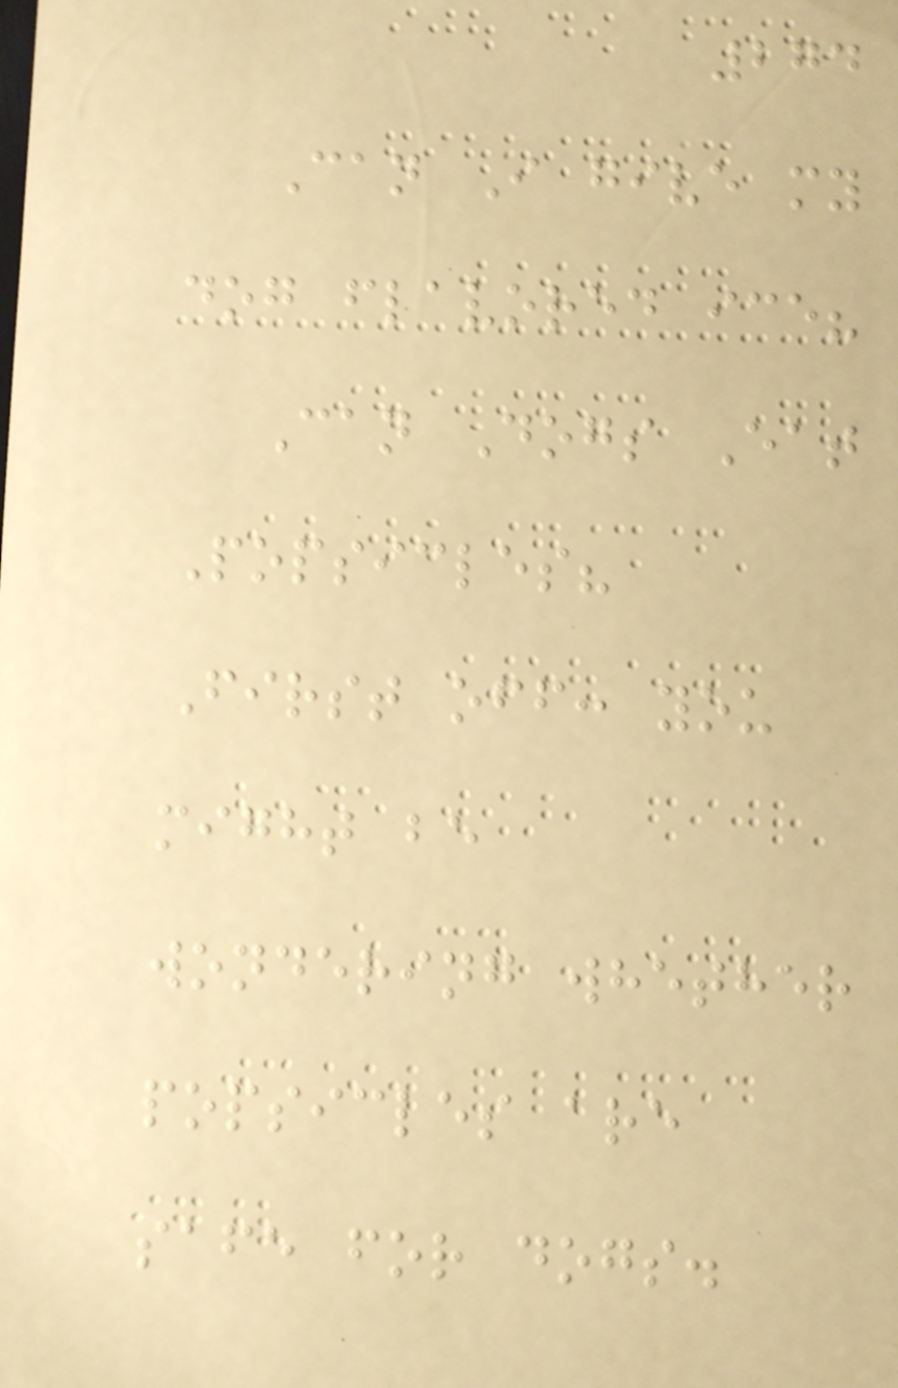274
Can I give my
dog flavored ice?
Can Dogs Eat
Popsicles?
First off: you
might be
wondering whether
popsicles are
safe for dogs.
